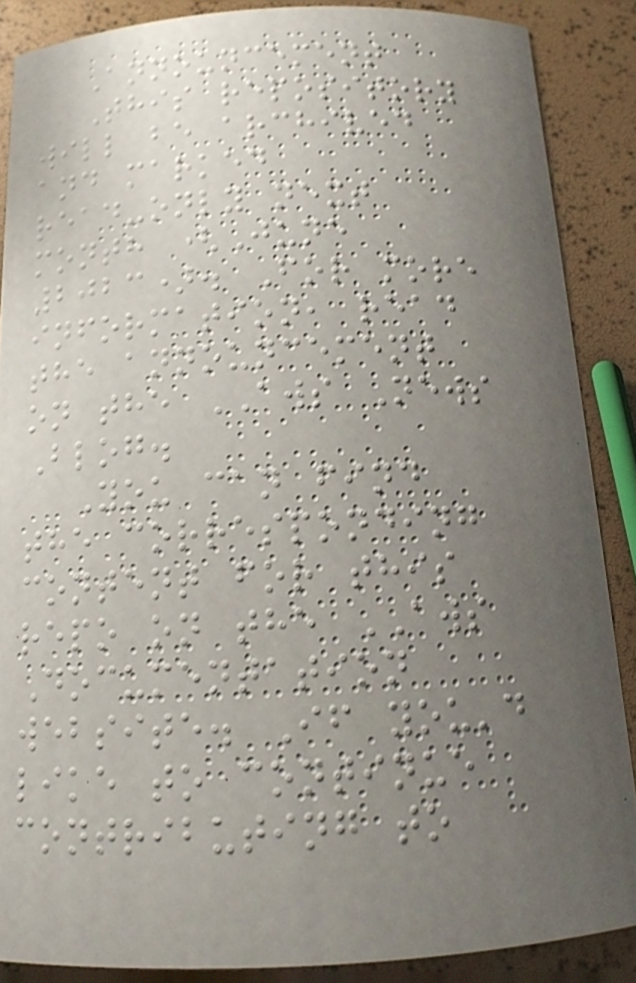Announcement
This repository
will be archived
and marked
read-only next
month (June
2023). For more
information, read
the announcement
on the AWS News
Blog.
You can find
the corresponding
content for this
repo on the AWS
Documentation
website. If you'd
like to continue
contributing to
